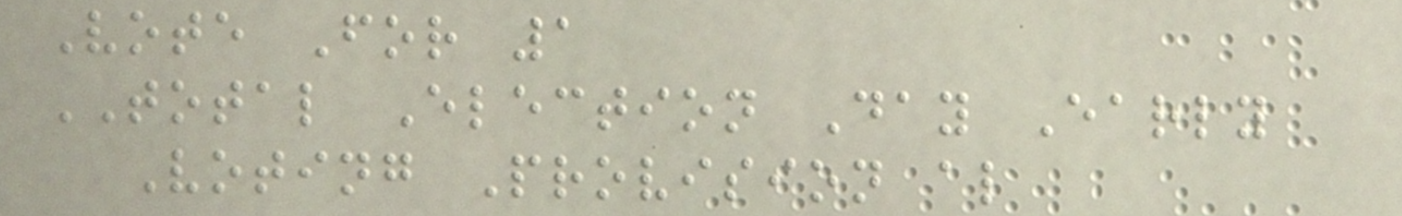Vote For 1
TOTAL Election Day Early
Voting Provision al
